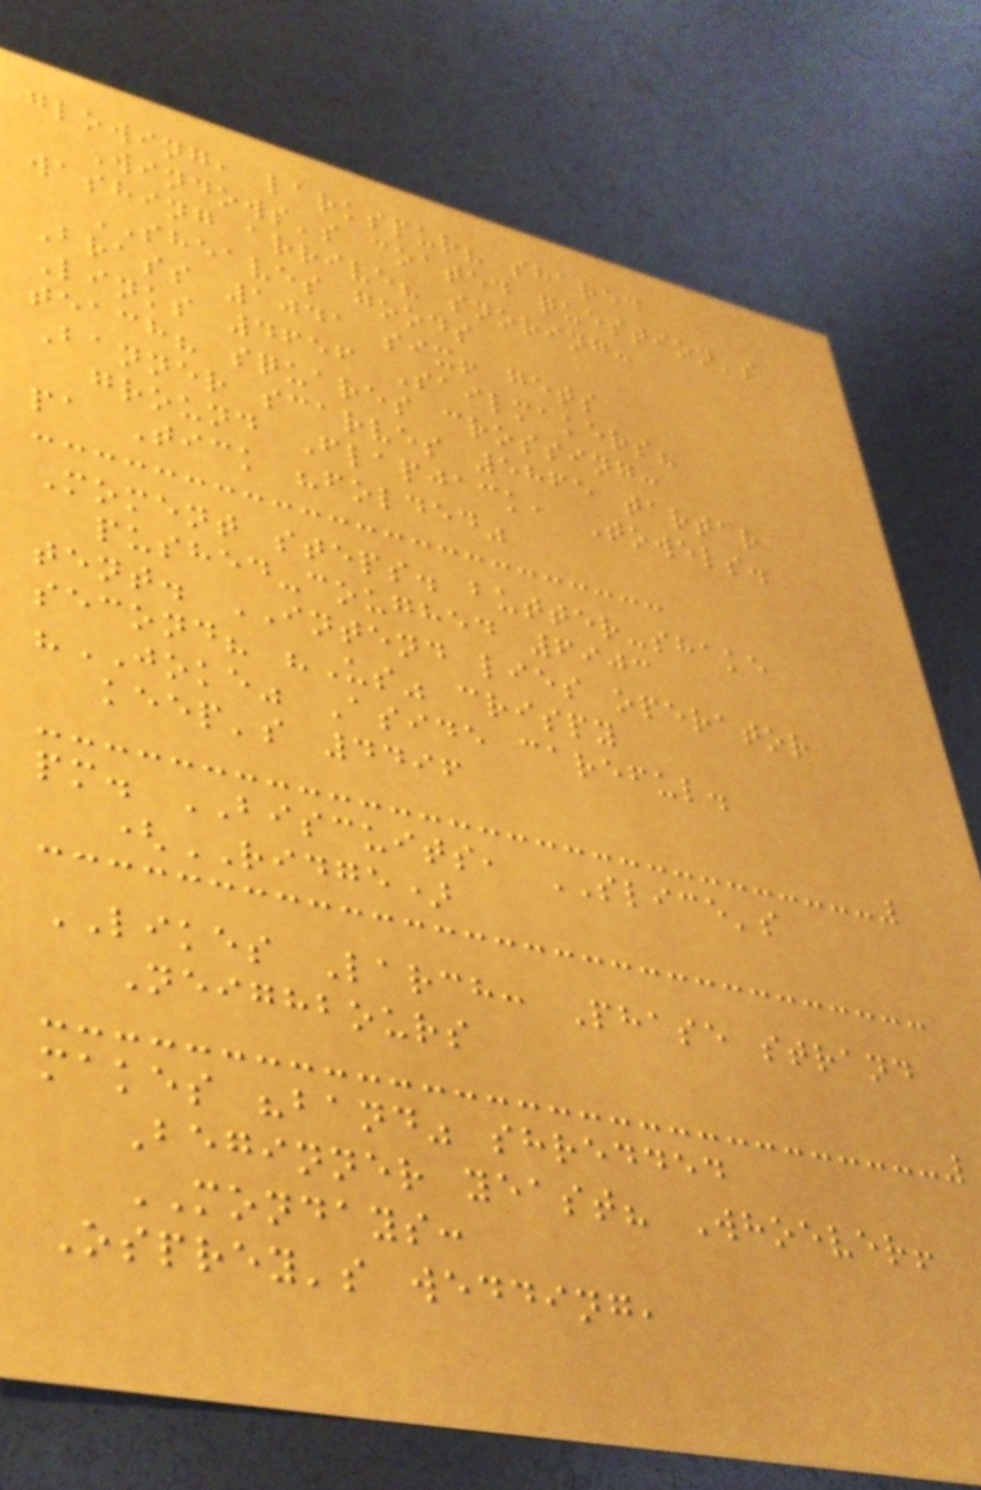glowing, larkspur? shared
Windows's coated question's
washing arrive? snoring:
SHEAVES goods
Brass 1041 six! gets
Links 4656 Sailmakers?
teach? squares crossing:
Banner scarves 5865 tartar
ground Flapjack, Towels.
pa Tick "folded"
Moment steps. butter-shake
pushed-coughed 6903
tent. INTEND lies operator
second? "Us" crispy
"JOKE" Aside careful.
keep's 4496
pm. BISCUITS, SLICE's
(RIDGE)
LIKES Larch: Phase strand
Neighbours
makes "band" shredded
Beginner yeast? Whoever!
MONDAYS:
Osprey's wedding,
